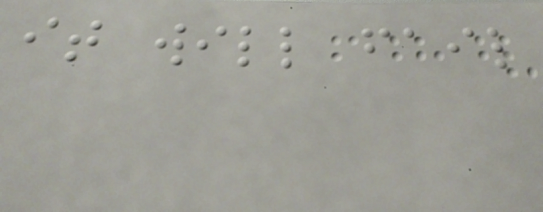it will fail
